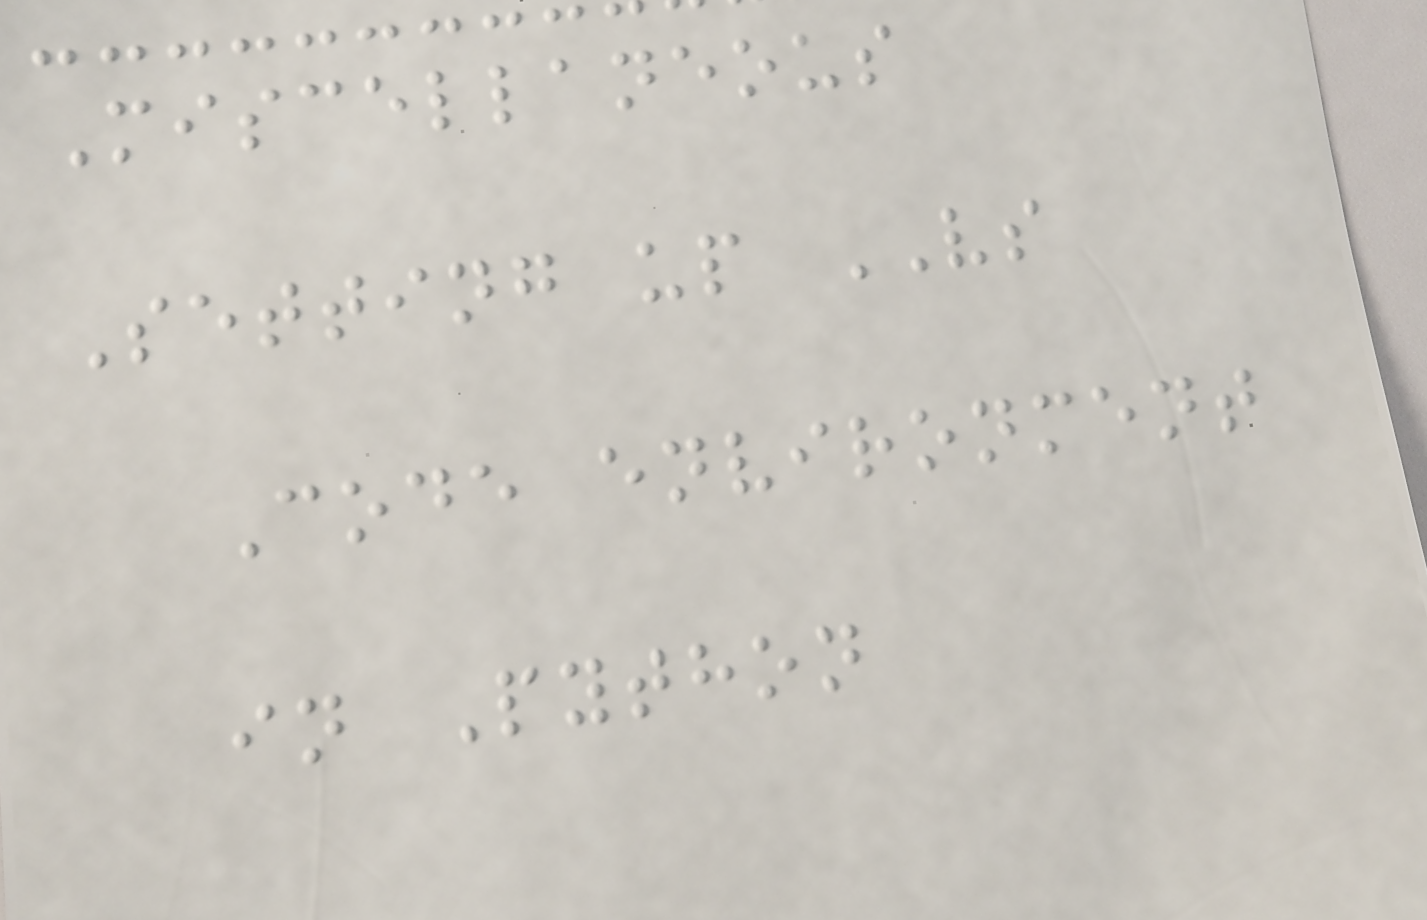Miscellaneous
Setting up VS
Code environment
in Python
